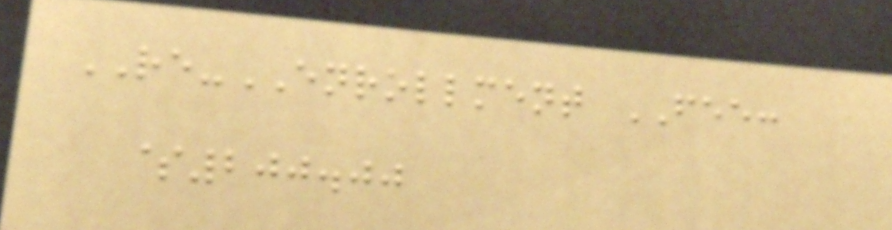RE-ENROLLMENT FEE:
$200.00
